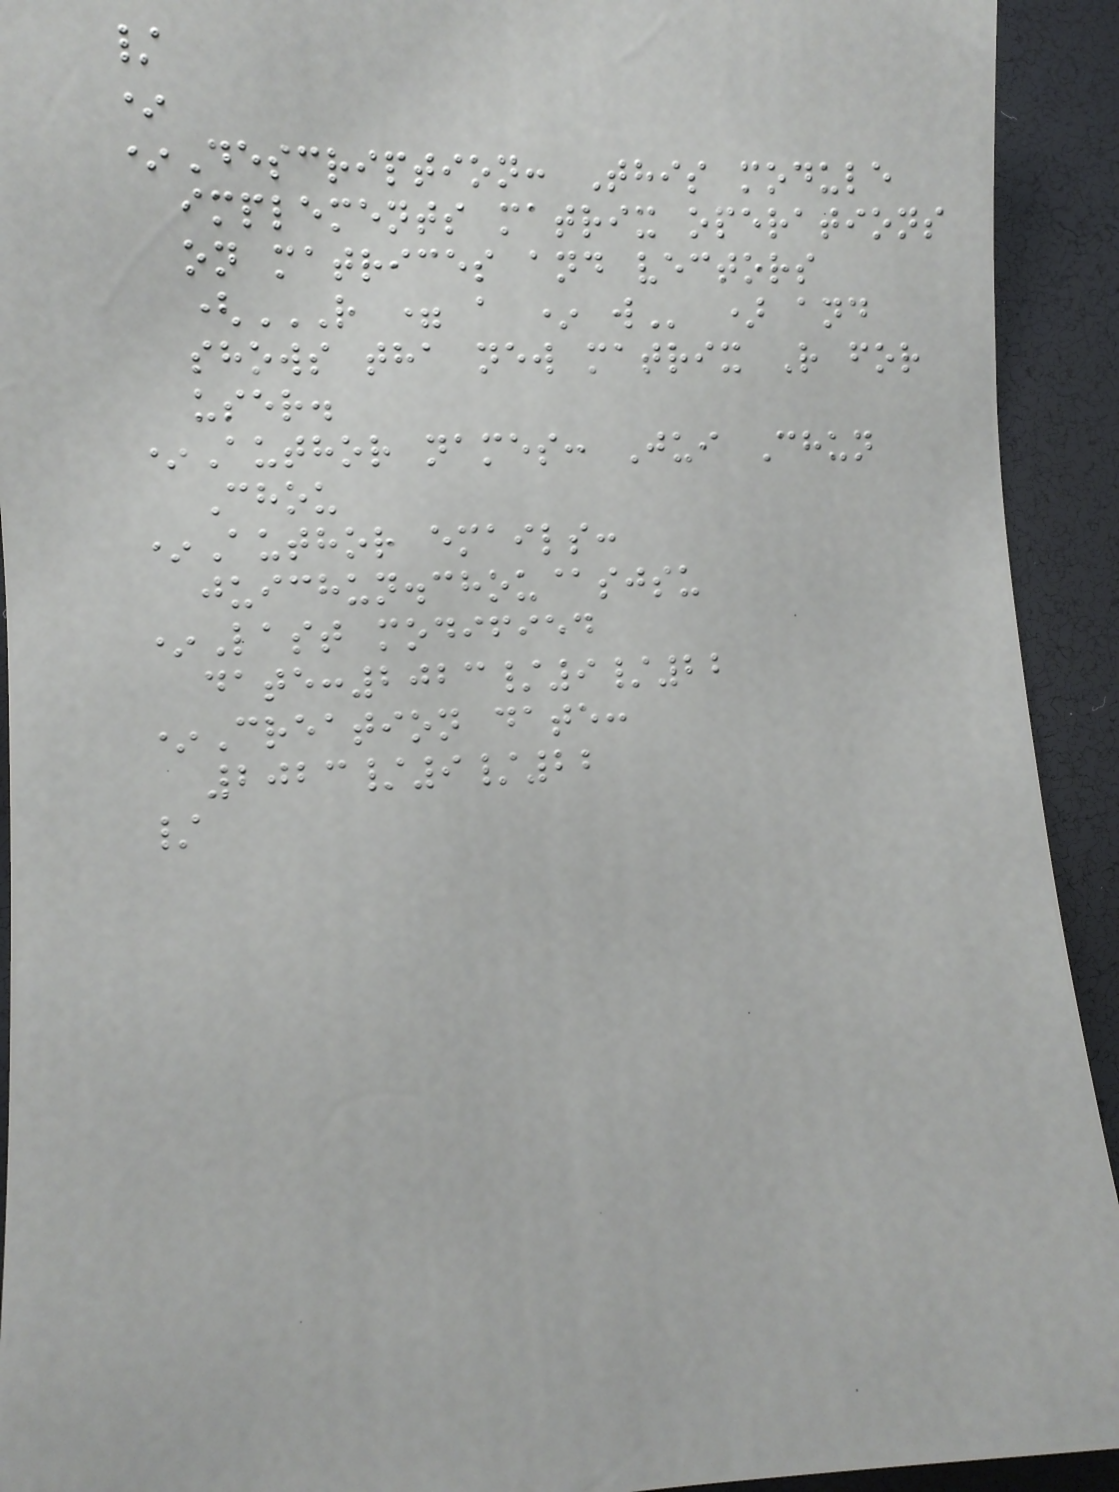/
*
*Description: This module
implements matrix operations
on matrices and vectors
(R = A * W ) and
shows tha new matrix R for
user.
*Author names: Jui Chun
Chou
*Author emails:
juichun.chou@sjsu
*Last modified
date:2023/9/22
*Creation date:
2023/9/22
/
